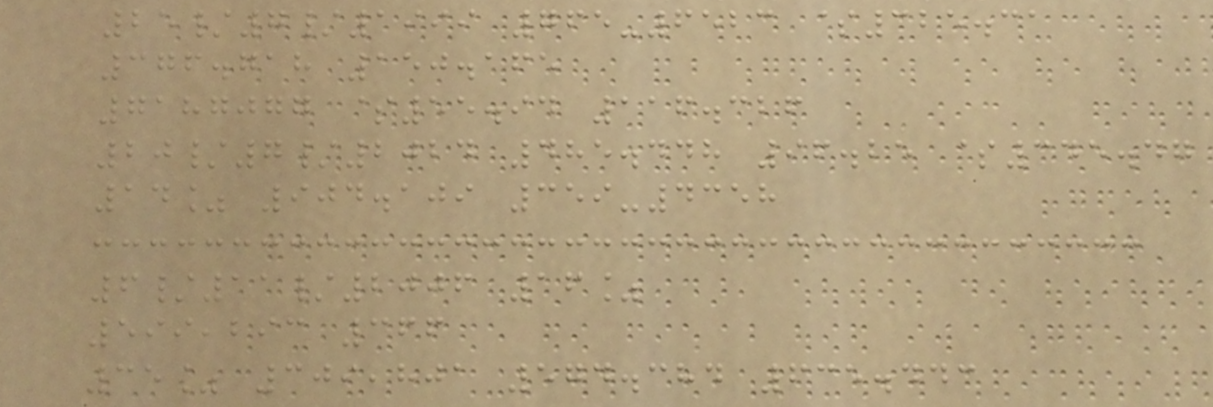25/7/1999 765-6523 $325.31
376.718 150.165
7187077 $55.94 116.326
20/7/2024 485.448 96.25 $345.47
14% 904.109 359-4358
6/11/2006 16%
599,293 366
35% 309,801 574.384 635.443
